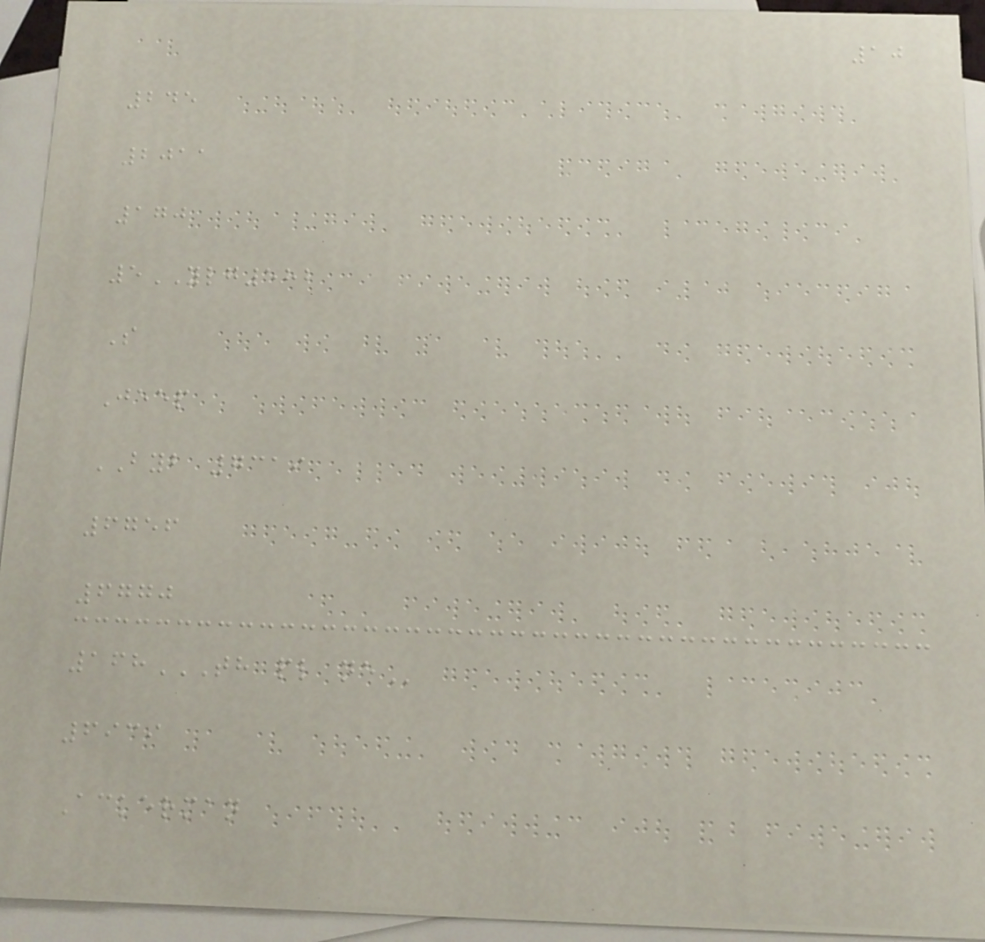10
245
2011
170
5YLG582
S
Jeep
BYB 7319
6756
6770
168TH PL NE
6939
Ackerman
